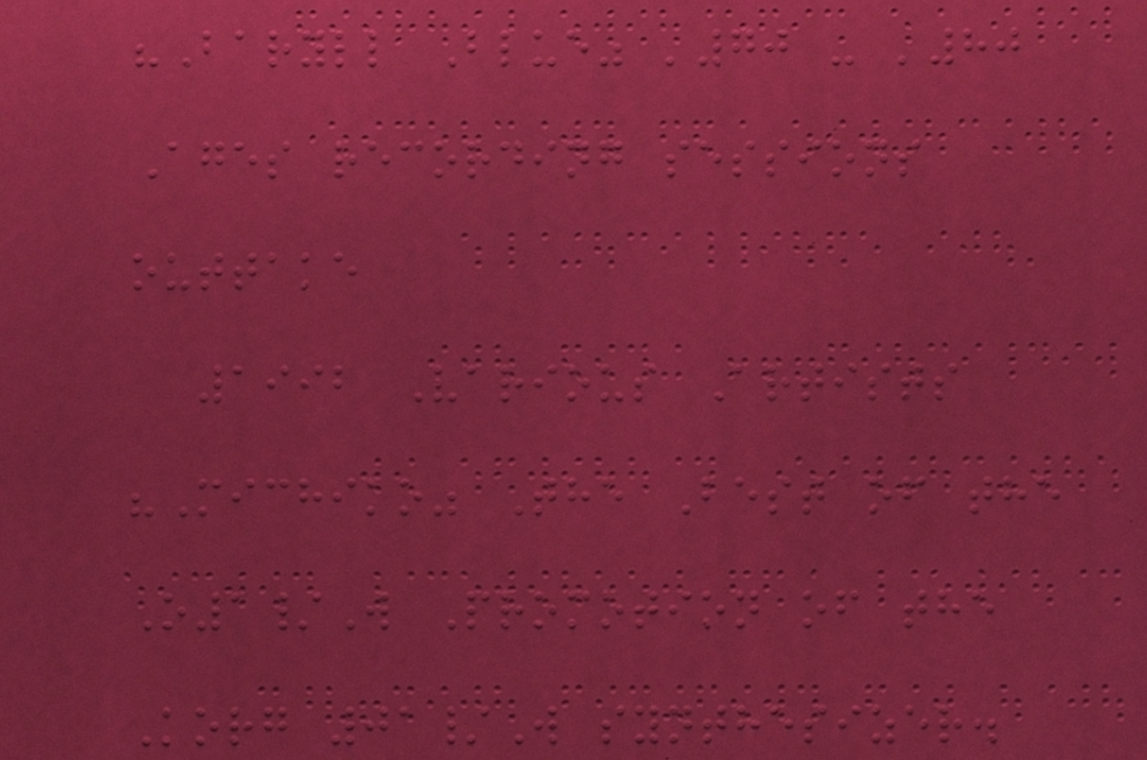"Baryll Blue" '70 - '80
Ages recording sessions
outtake
1992 Various Artists
"Michiko" The Best of the
O1/W Promotion of the
Korg 01/W synthesizer.
